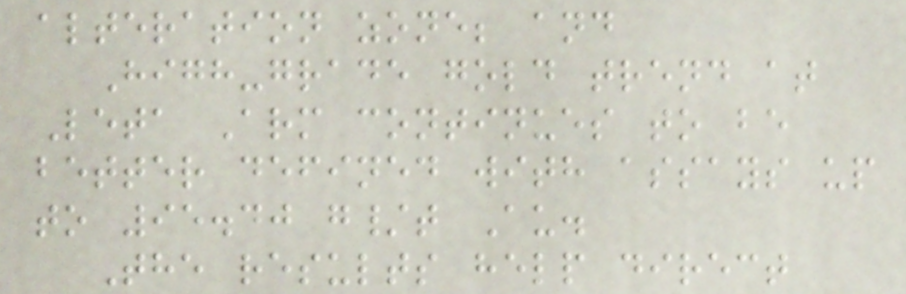alteration zone; and
High-grade gold trend at
Leta Arm continues to be
better defined with assays up
to 95.40 g/t Au.
The results help direct
